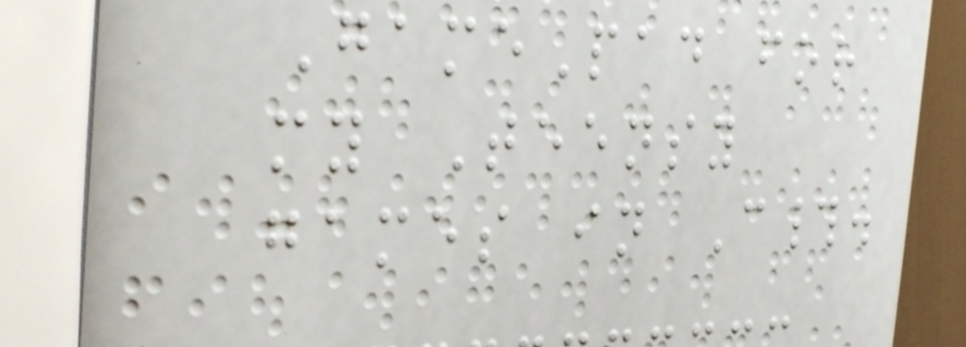GamePad for
my Teensy
games in C#.
